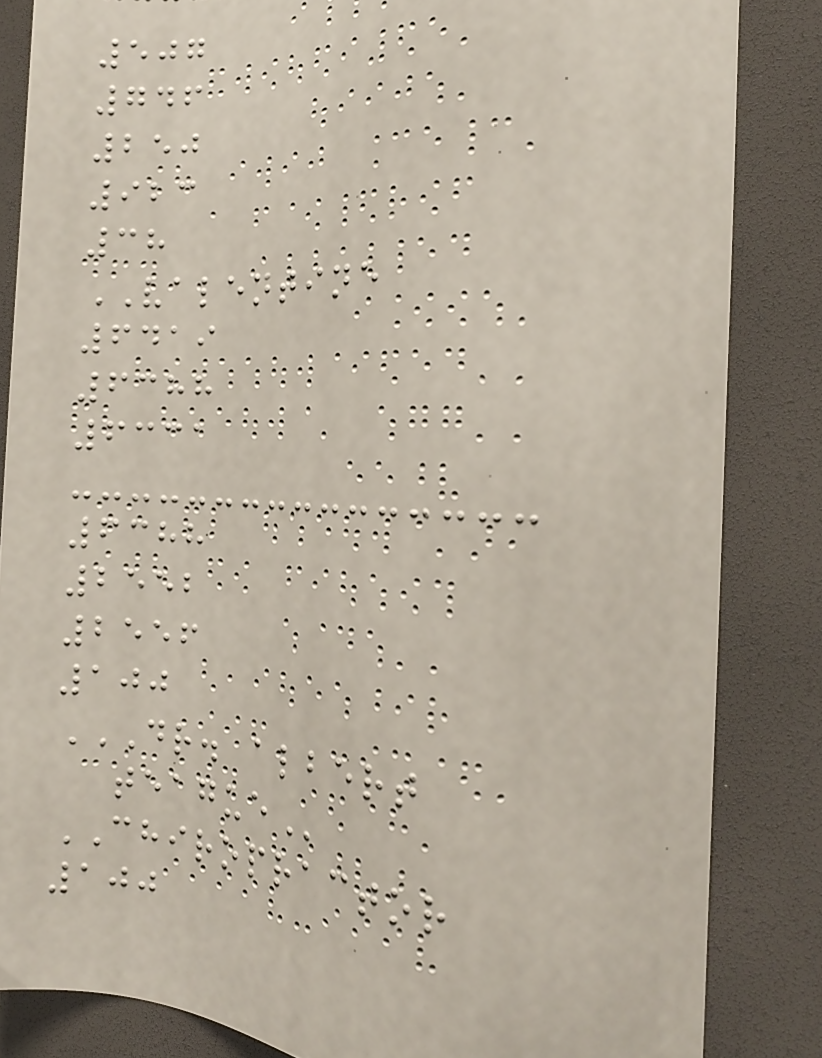507
746
250
923
38
VALENTINE
6419
6388
6331
6388
2552
2556
100
DR. ALBERT
TEAGUE
CHIROPRACTOR
100
